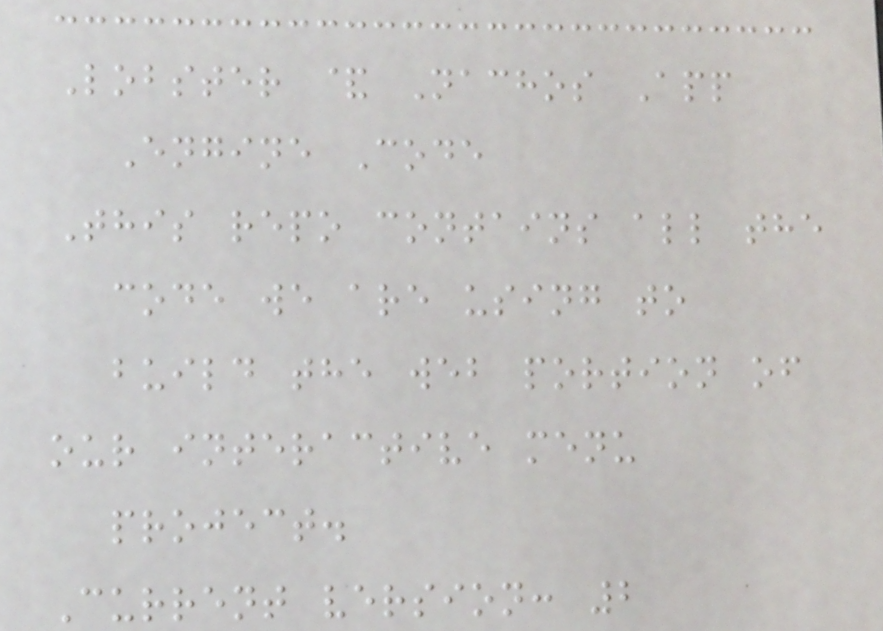Lobster & Nachos App
Engine Code
This repo contains all the
code we are using to
build the web portion of
our interactive menu
project.
Current version: 2
